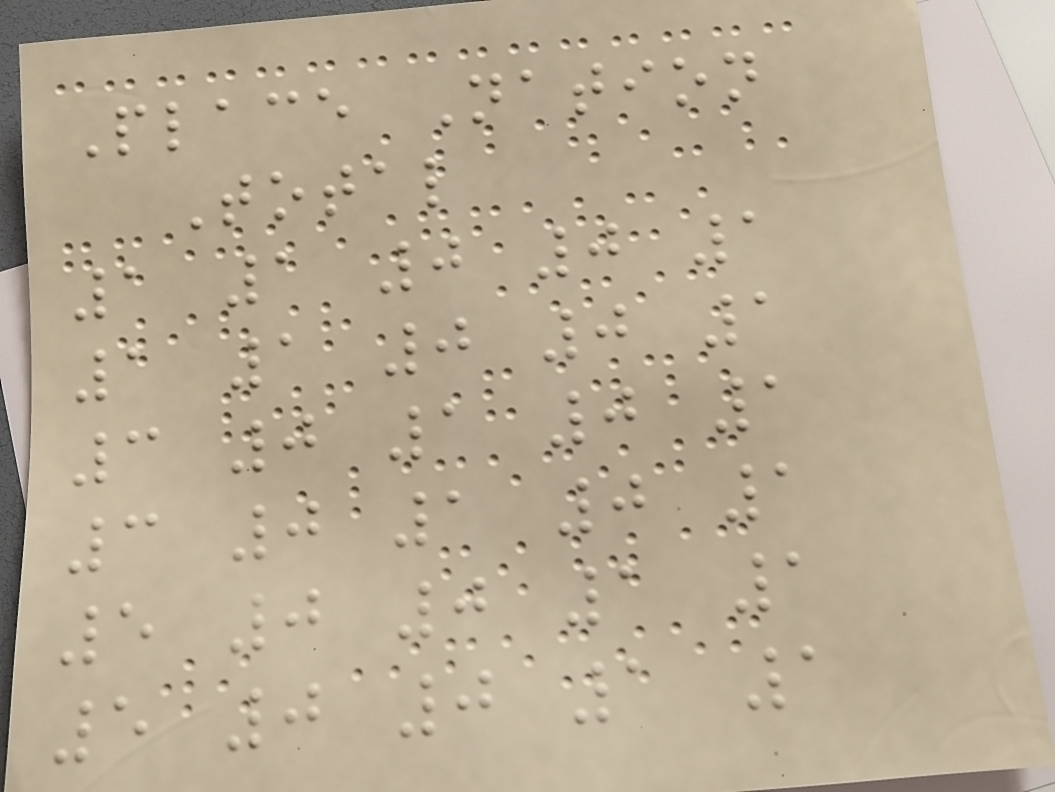Place Nation
Total
1 1 0 0 1
1 1 0 0 1
3 0 1 0 1
3 0 1 0 1
5 0 0 1 1
5 0 0 1 1
